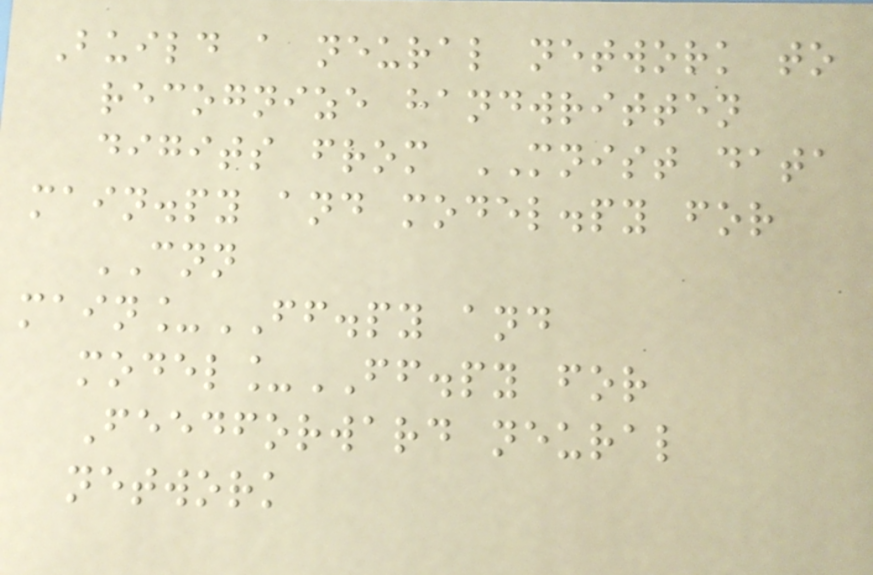Build a neural network to
recognize handwritten
digits from MNIST data
main.py and model.py for
CNN
main_FF.py and
model_FF.py for
Feedforward neural
network
